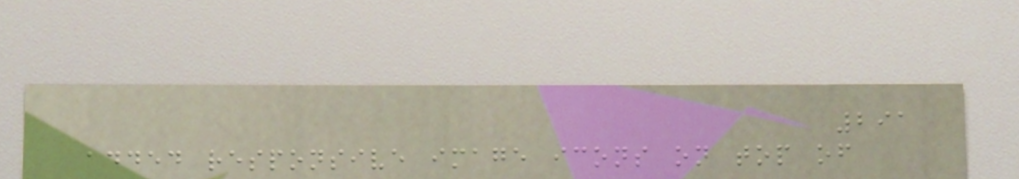291
added responsive image icons on top of
